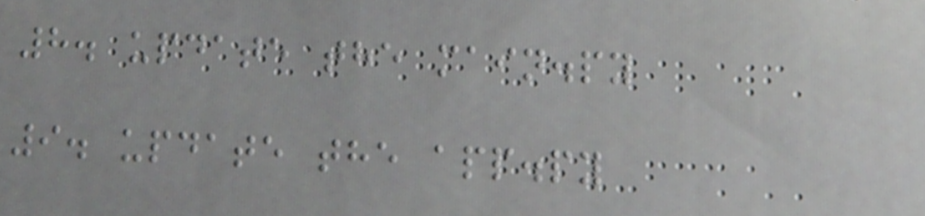8. update the main.py
9. update the app.py
